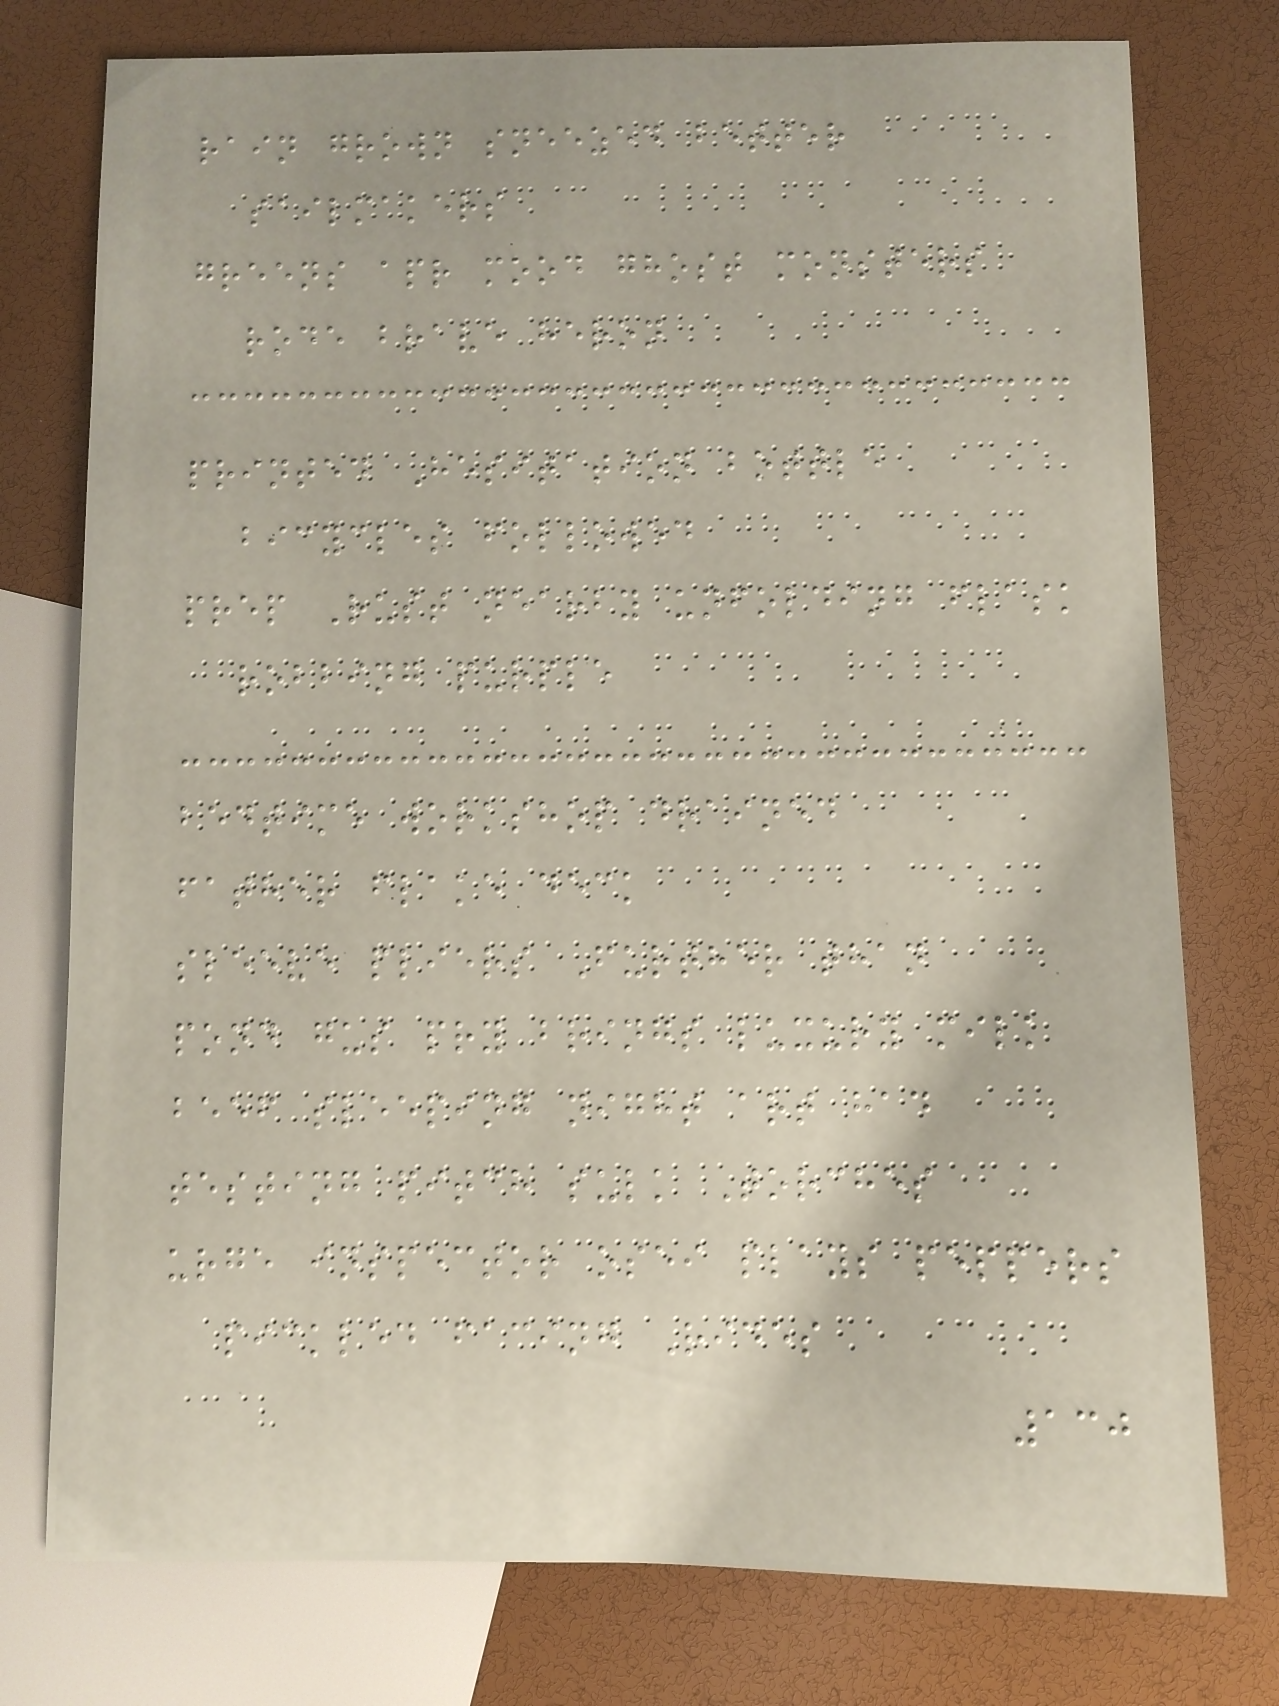rain grown sneezed better
sailmakers
greens apr mood ghost monsters
rode brave heron
printed Hesitation bottle
bicycles followed
prep Rust nearby unfolding flask
robbing purple
bedtime workshop drained
father flake deck
sleeve pliers Further than
pond gus pry brings luxury milk
beef sleeping night art had
testing pitch sulk Torches
urge inspector osei plays peppers
pickled facing Rides
130
